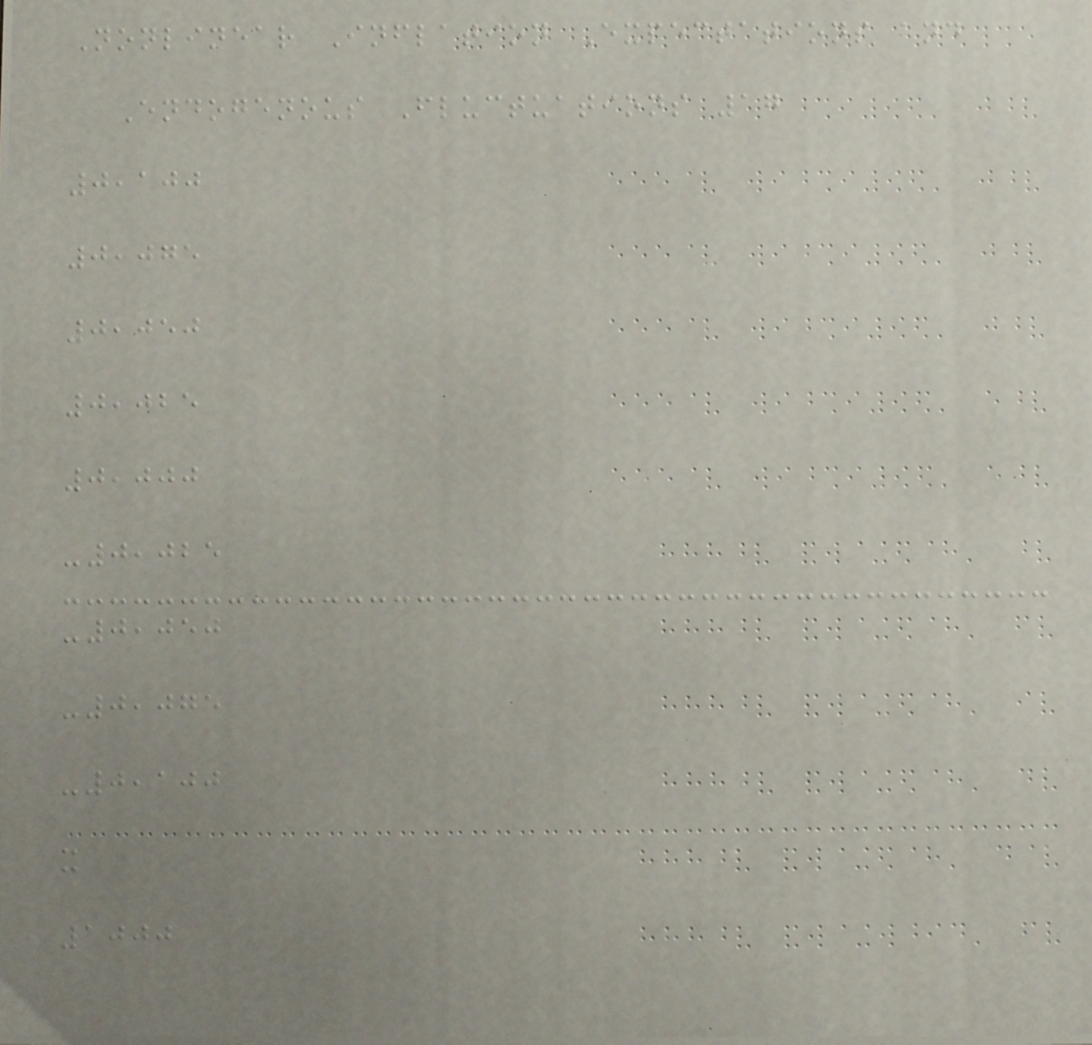Nonlinear Inflation Expectations and
Endogenous Fluctuations 17
0,100
0,075
0,050
0,025
0,000
-0,025
-0,050
-0,075
-0,100
x
1000
